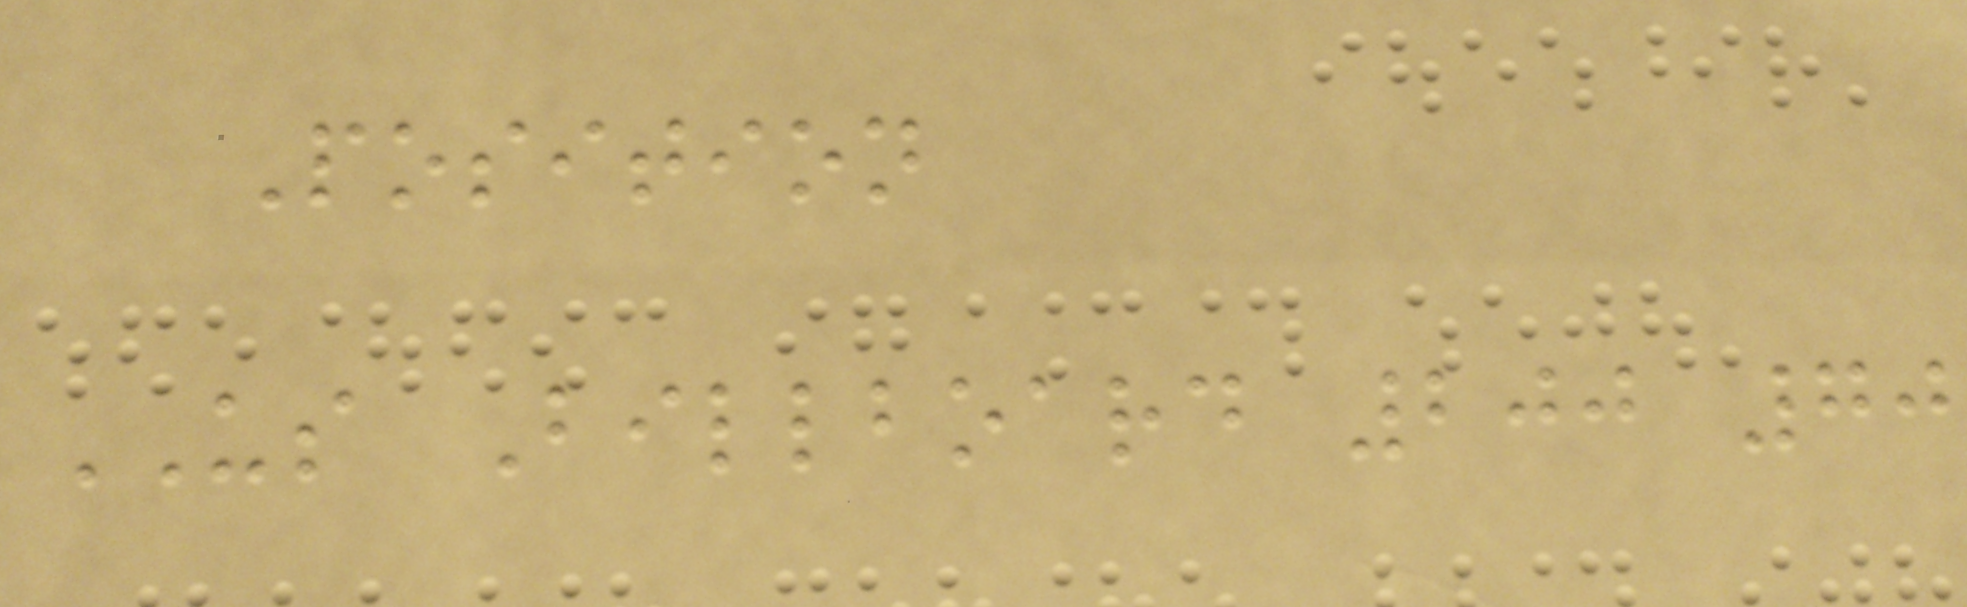Position
US Billboard 200 70
